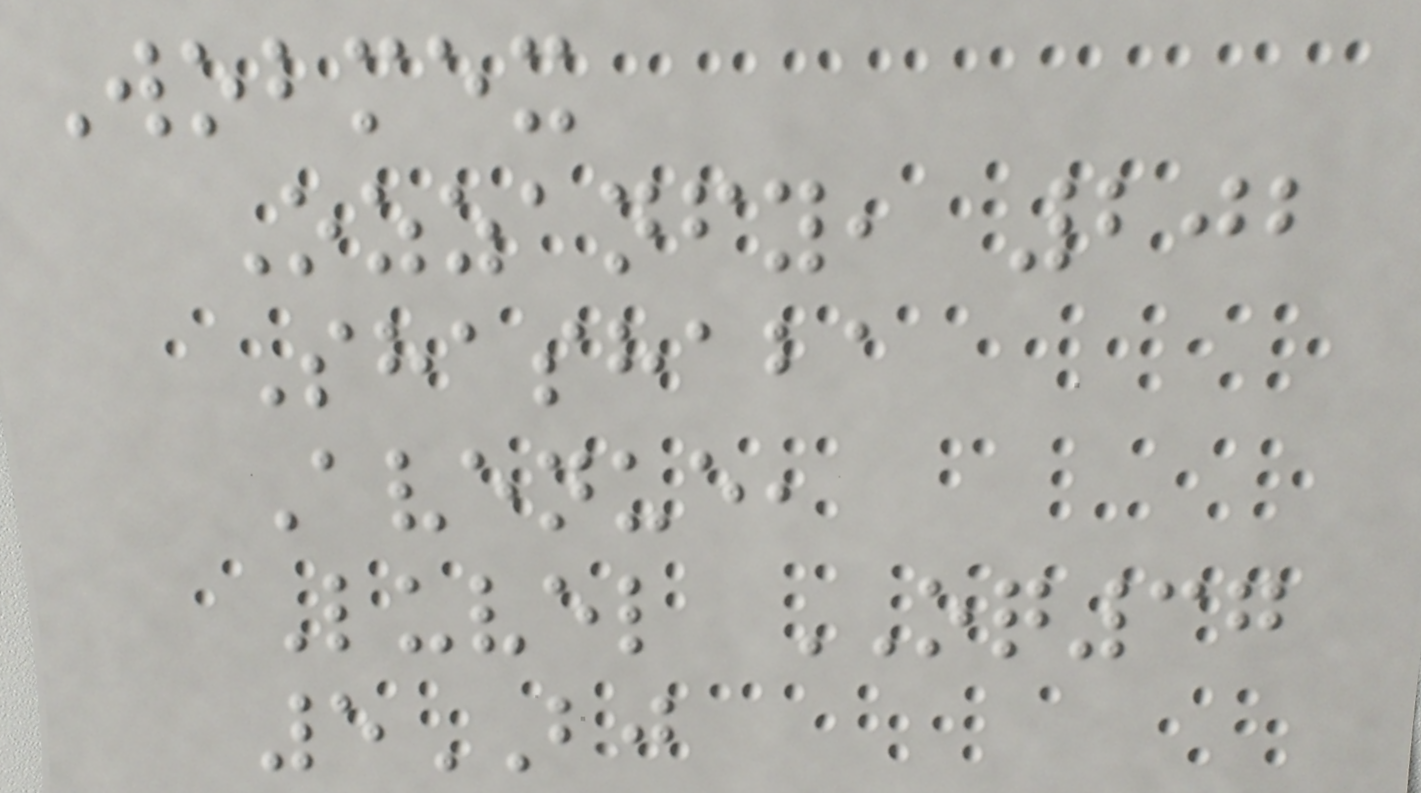Wobmex
Ozzanfy, 202
Shashaba
Avenue,
Luvel OQ37
5BJ
